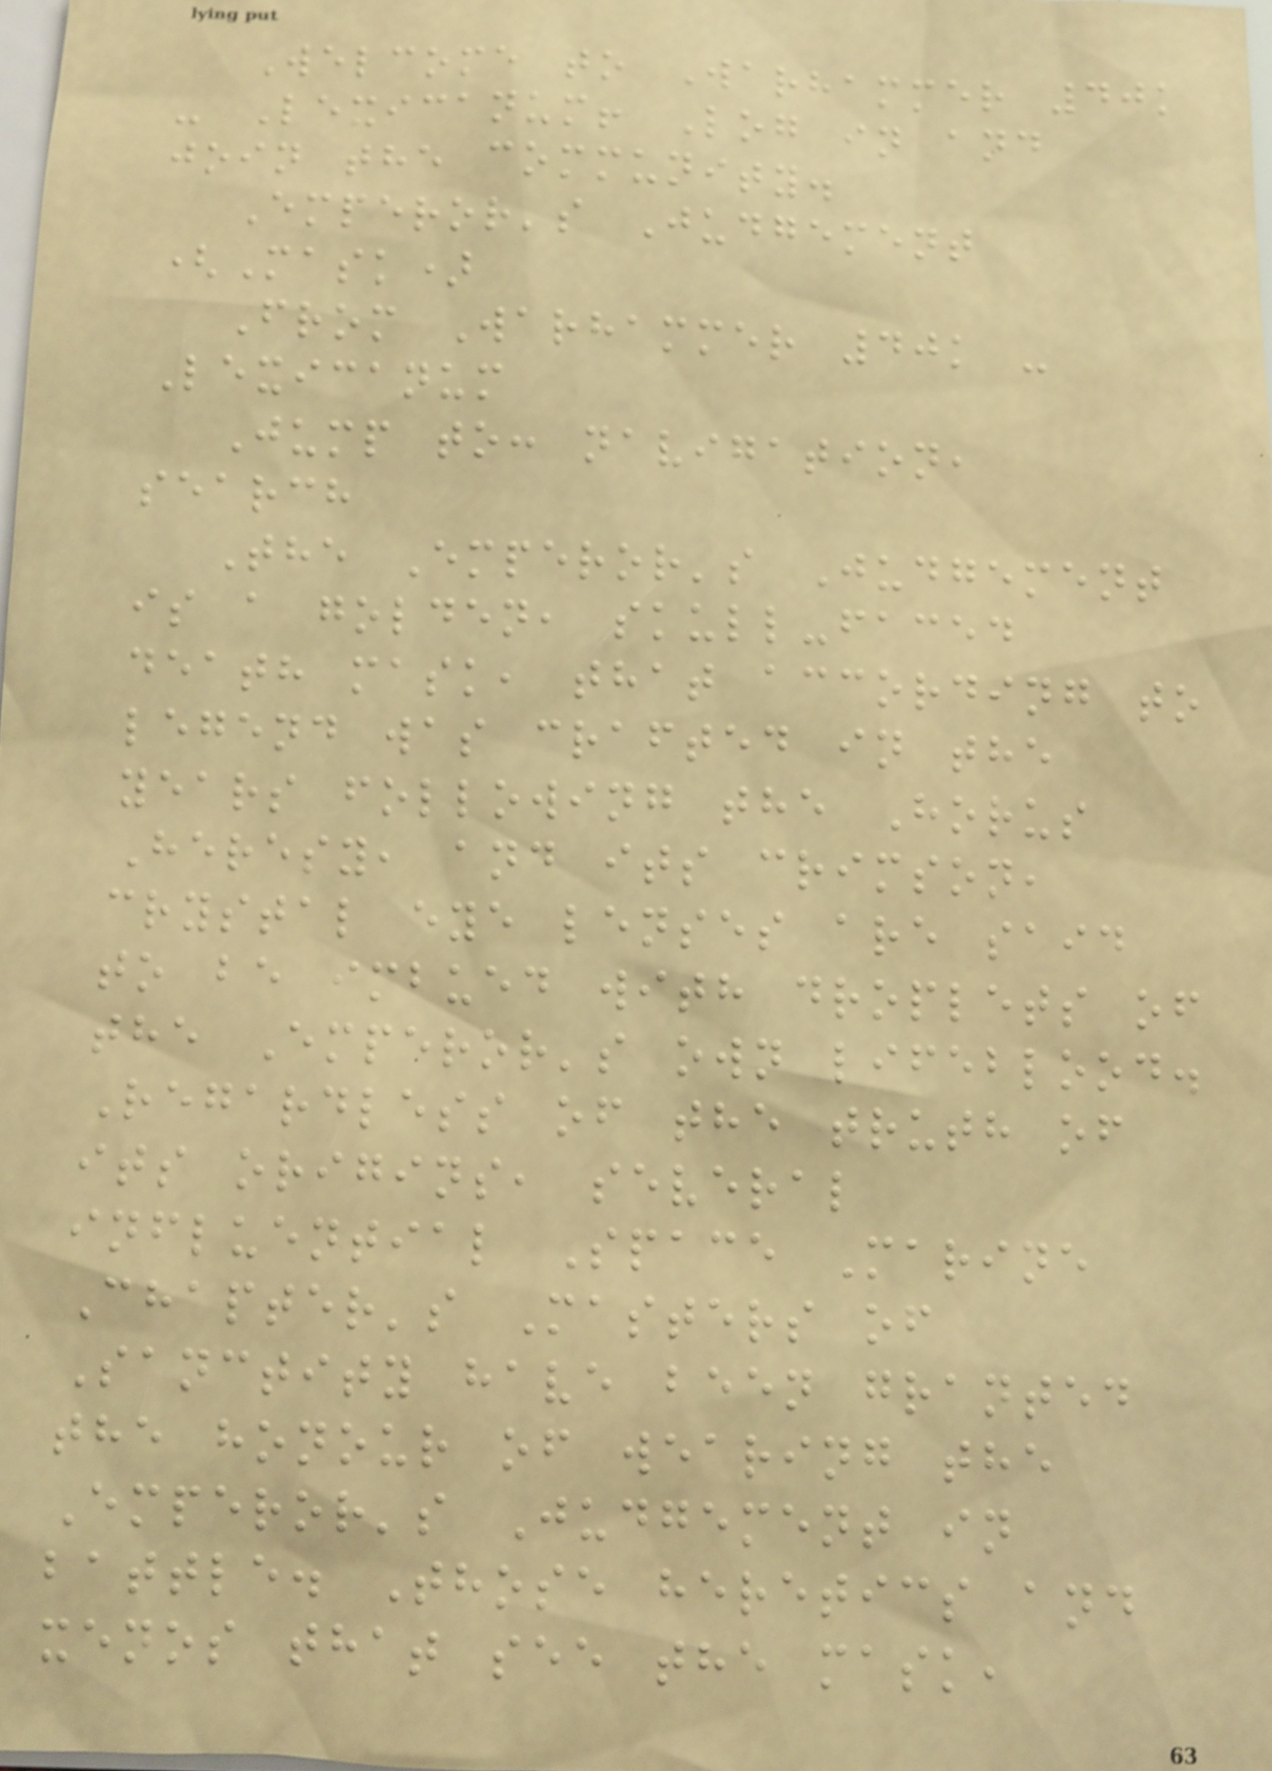Welcome to Warhammer 40k
- Lexicanum! Log in and
join the community.
Emperor's Judgement
(Mask)
From Warhammer 40k -
Lexicanum
Jump to: navigation,
search
The Emperor's Judgement
is a golden, skull-faced
death mask, that according to
legend was crafted in the
years following the Horus
Heresy, and its crimson,
crystal eye lenses are said
to be imbued with droplets of
the Emperor's own lifeblood.
Regardless of the truth of
its origins, several
influential Space Marine
Chapter's Masters of
Sanctity have been granted
the honour of wearing the
Emperor's Judgement in
battle. Those heretics and
xenos that see the mask,
